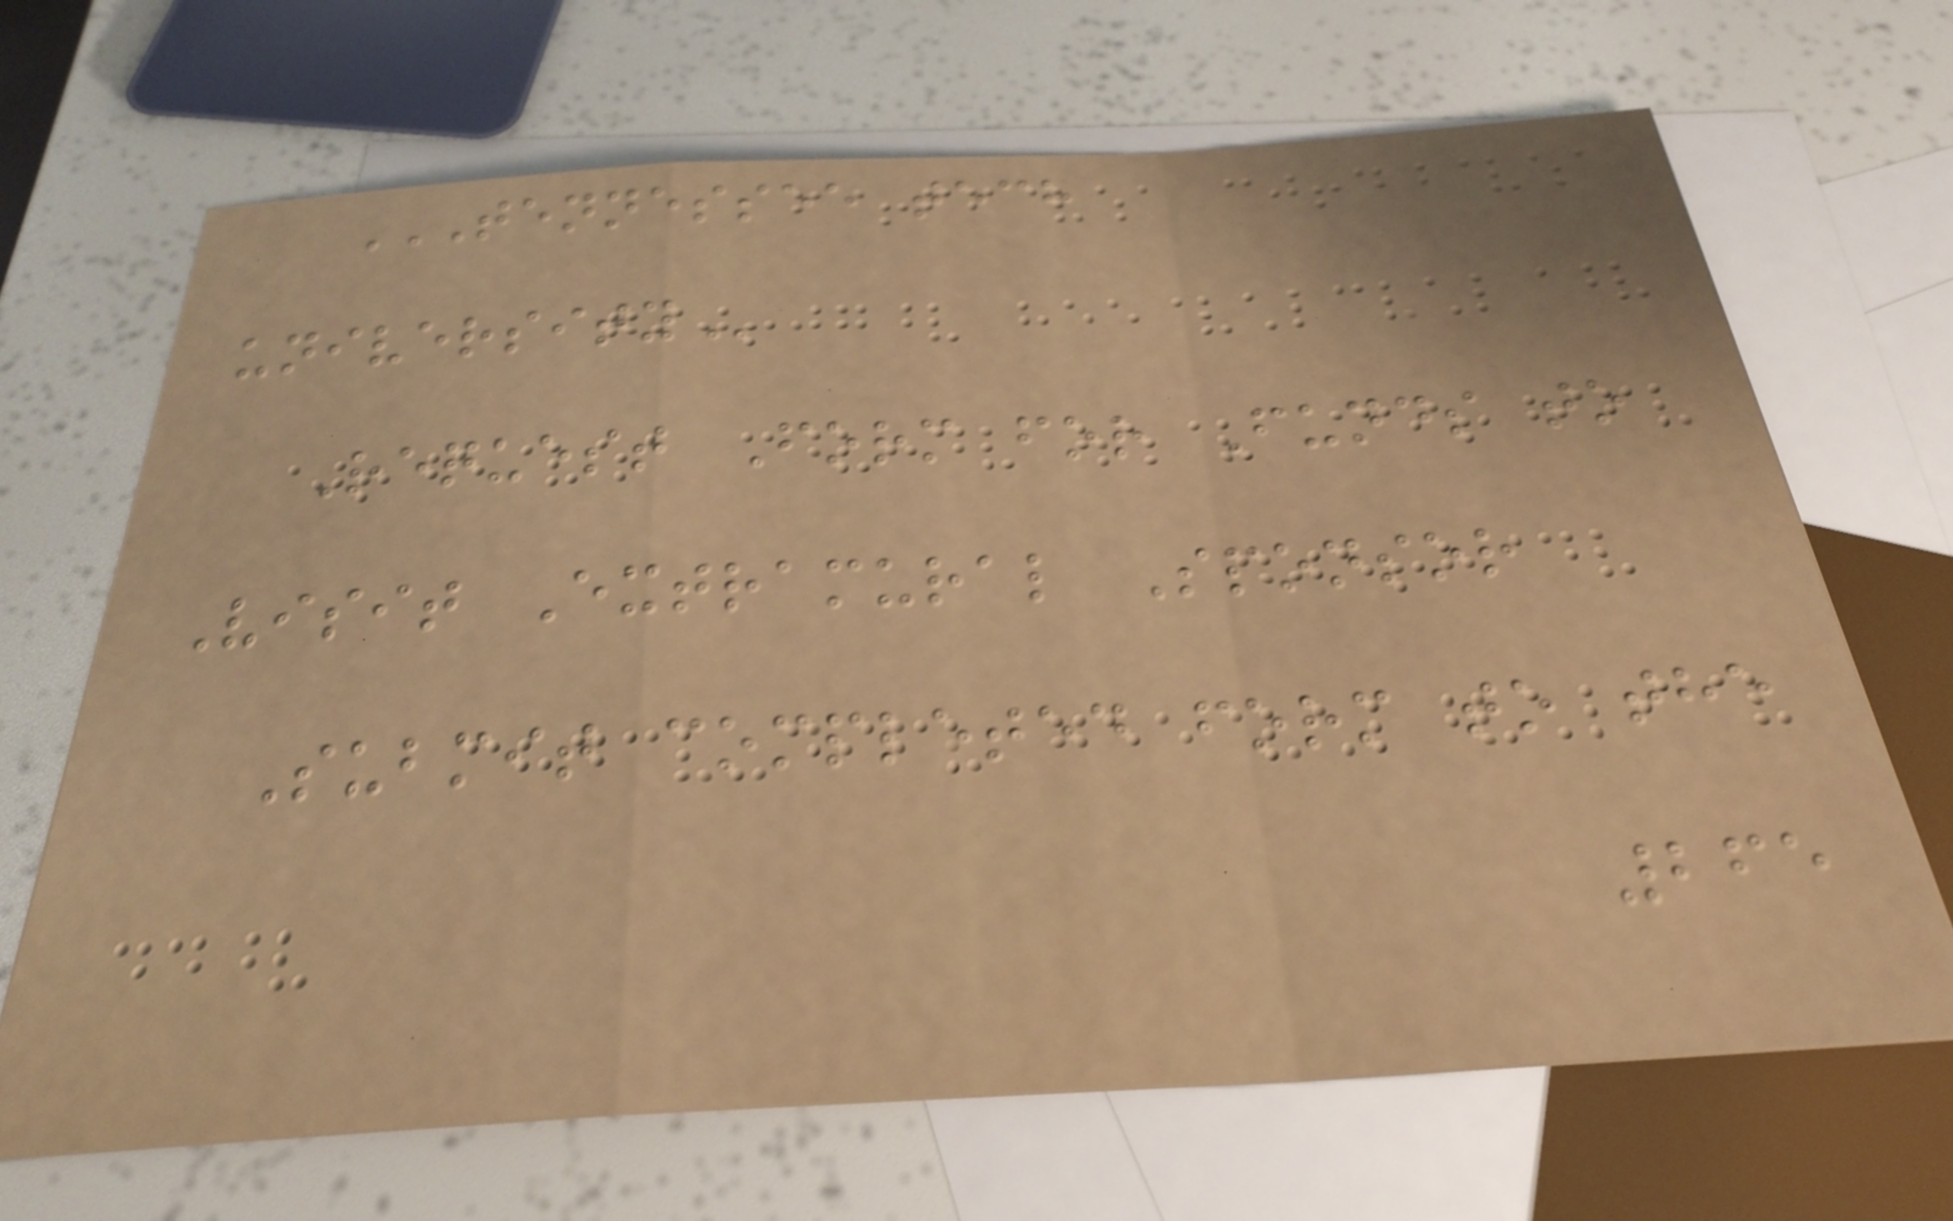TENNESSEE TECH
UNIVERSITY
Request Form for Funds to
Visit Extramural Sponsor
Submit completed form to the
265
